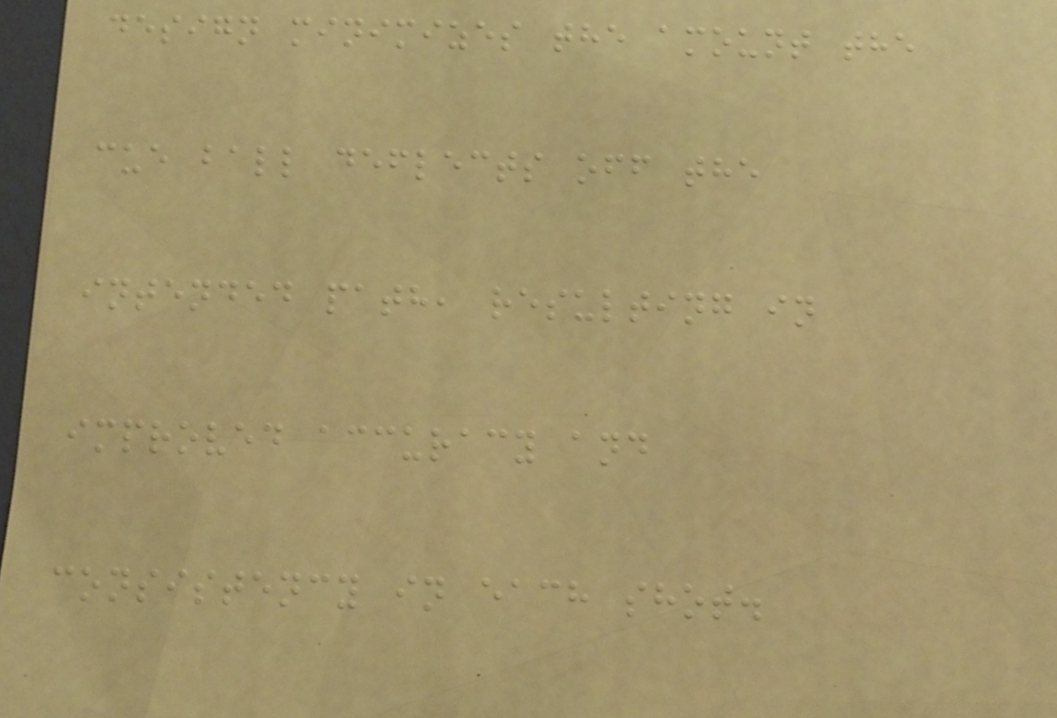design minimizes the amount the
cue ball deflects off the
intended path, resulting in
improved accuracy and
consistency in each shot.
